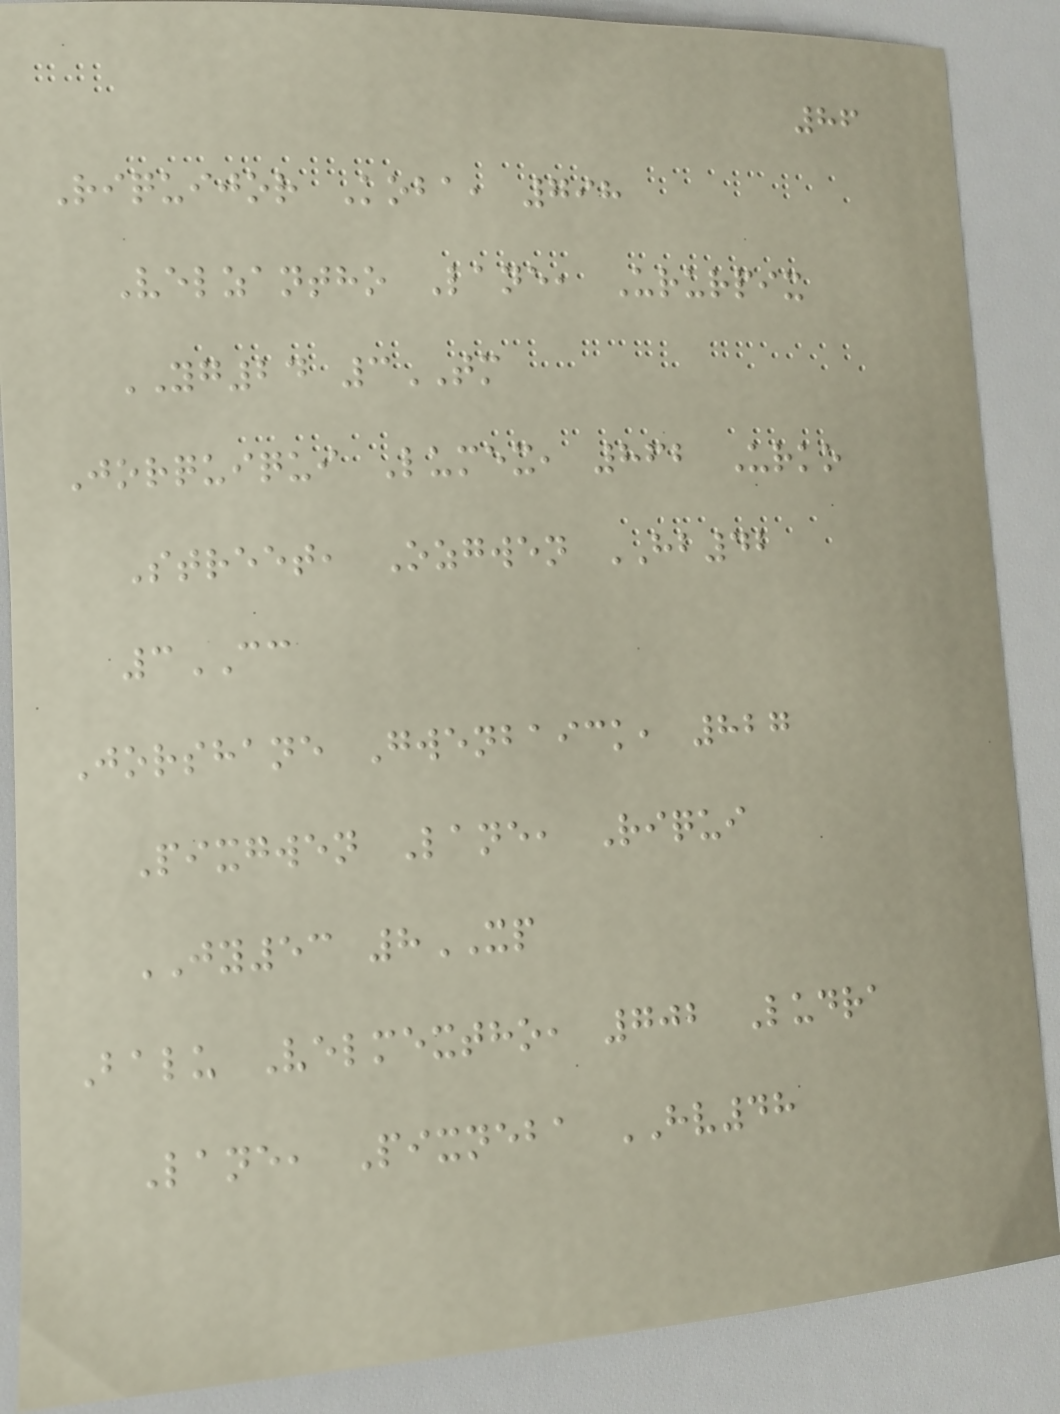86
Riquijor Koba, 798
Velzantho Lane, Ururpix
YG24 3TM
Jorquiqui Lumex, 862 Urko
Street, Ozgwen HB42
3CC
Jorshane Gwenbaick, 827
Pixgwen Lane, Riqui
JY53 8XP
Balu Velmextho, 702 Ludra
Lane, Pixneba HV48
